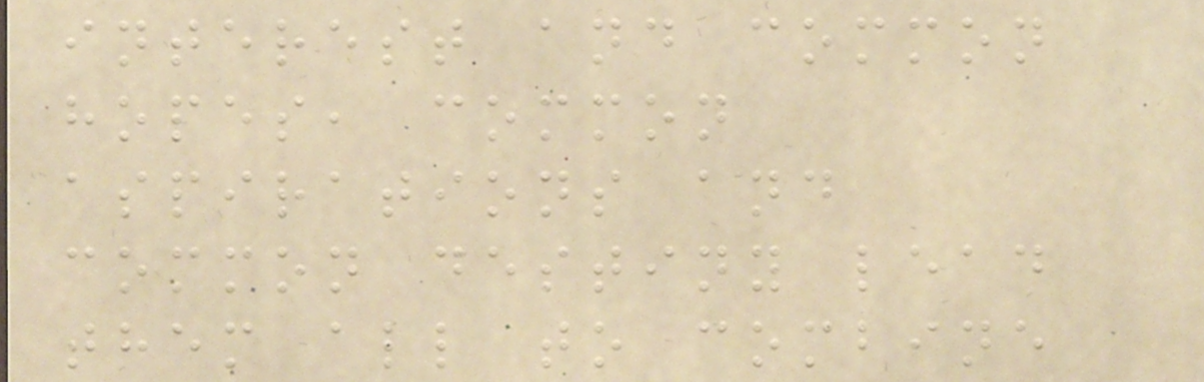interest and common
hopes, common
aspirations and
common destiny lead
them all to combine
